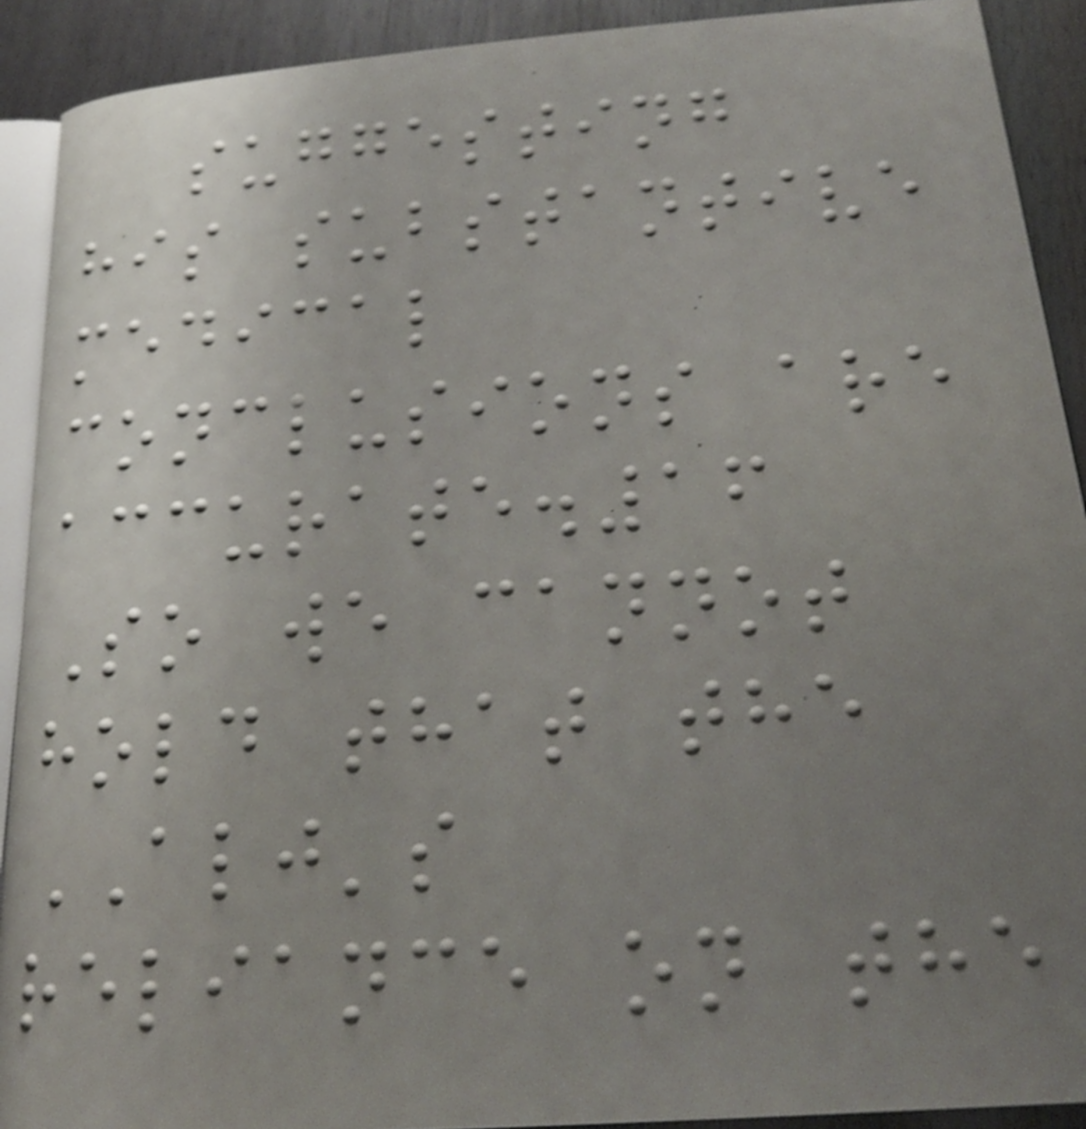suggesting
his substantive
medical
conclusions are
accurate.16
So we cannot
hold that the
ALJ's
reliance on the
